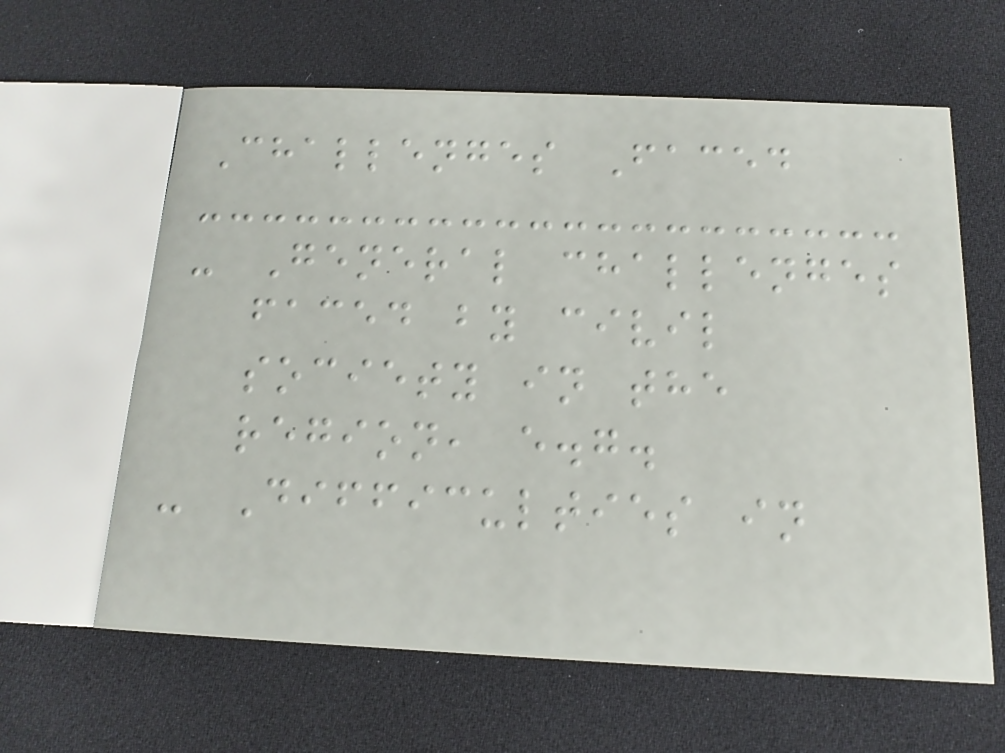Challenges Faced
- General challenges
faced by civil
society in the
region, e.g.
- Difficulties in
